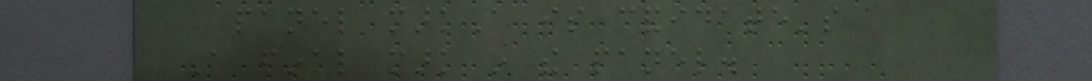panel markA is candidate's
A final mark in the panel.
